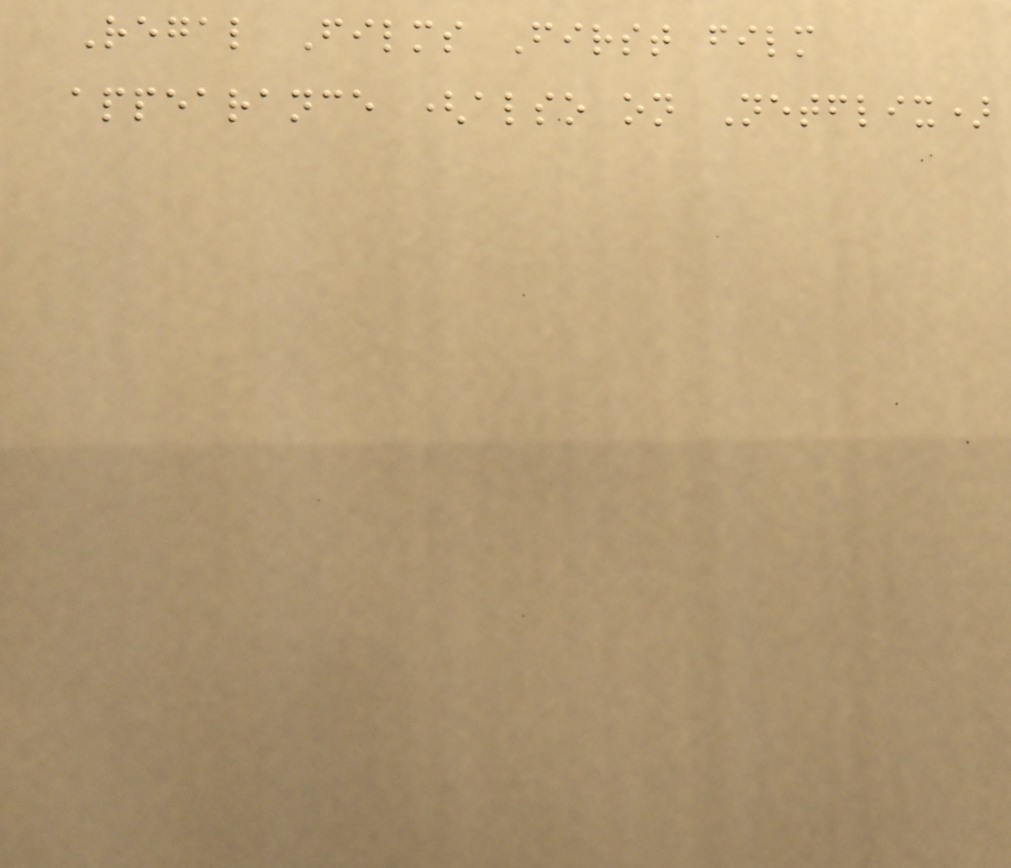Regal Films First film
appearance (also on Netflix)
